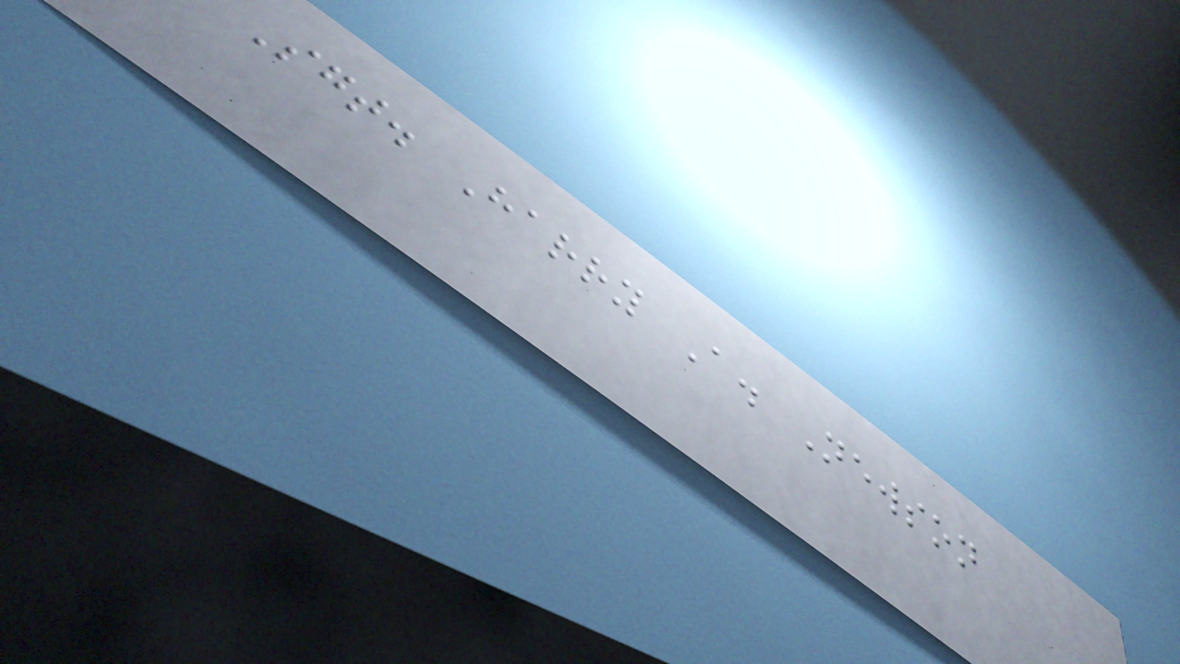Sgt. Harry A. Newson
